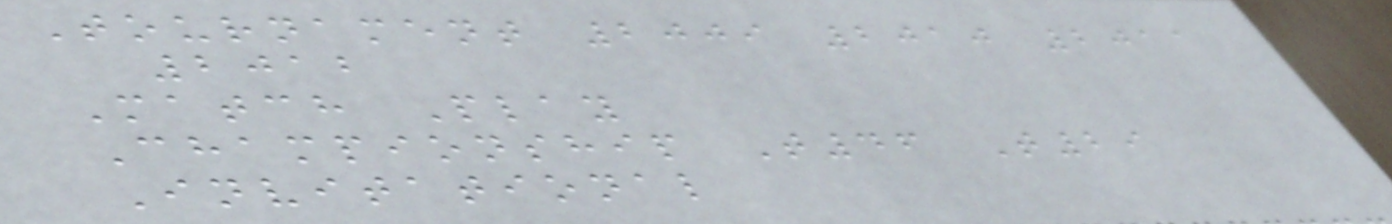Tournament 2009 2010 2011
2012
Match Play
Championship T46 T29
Invitational
